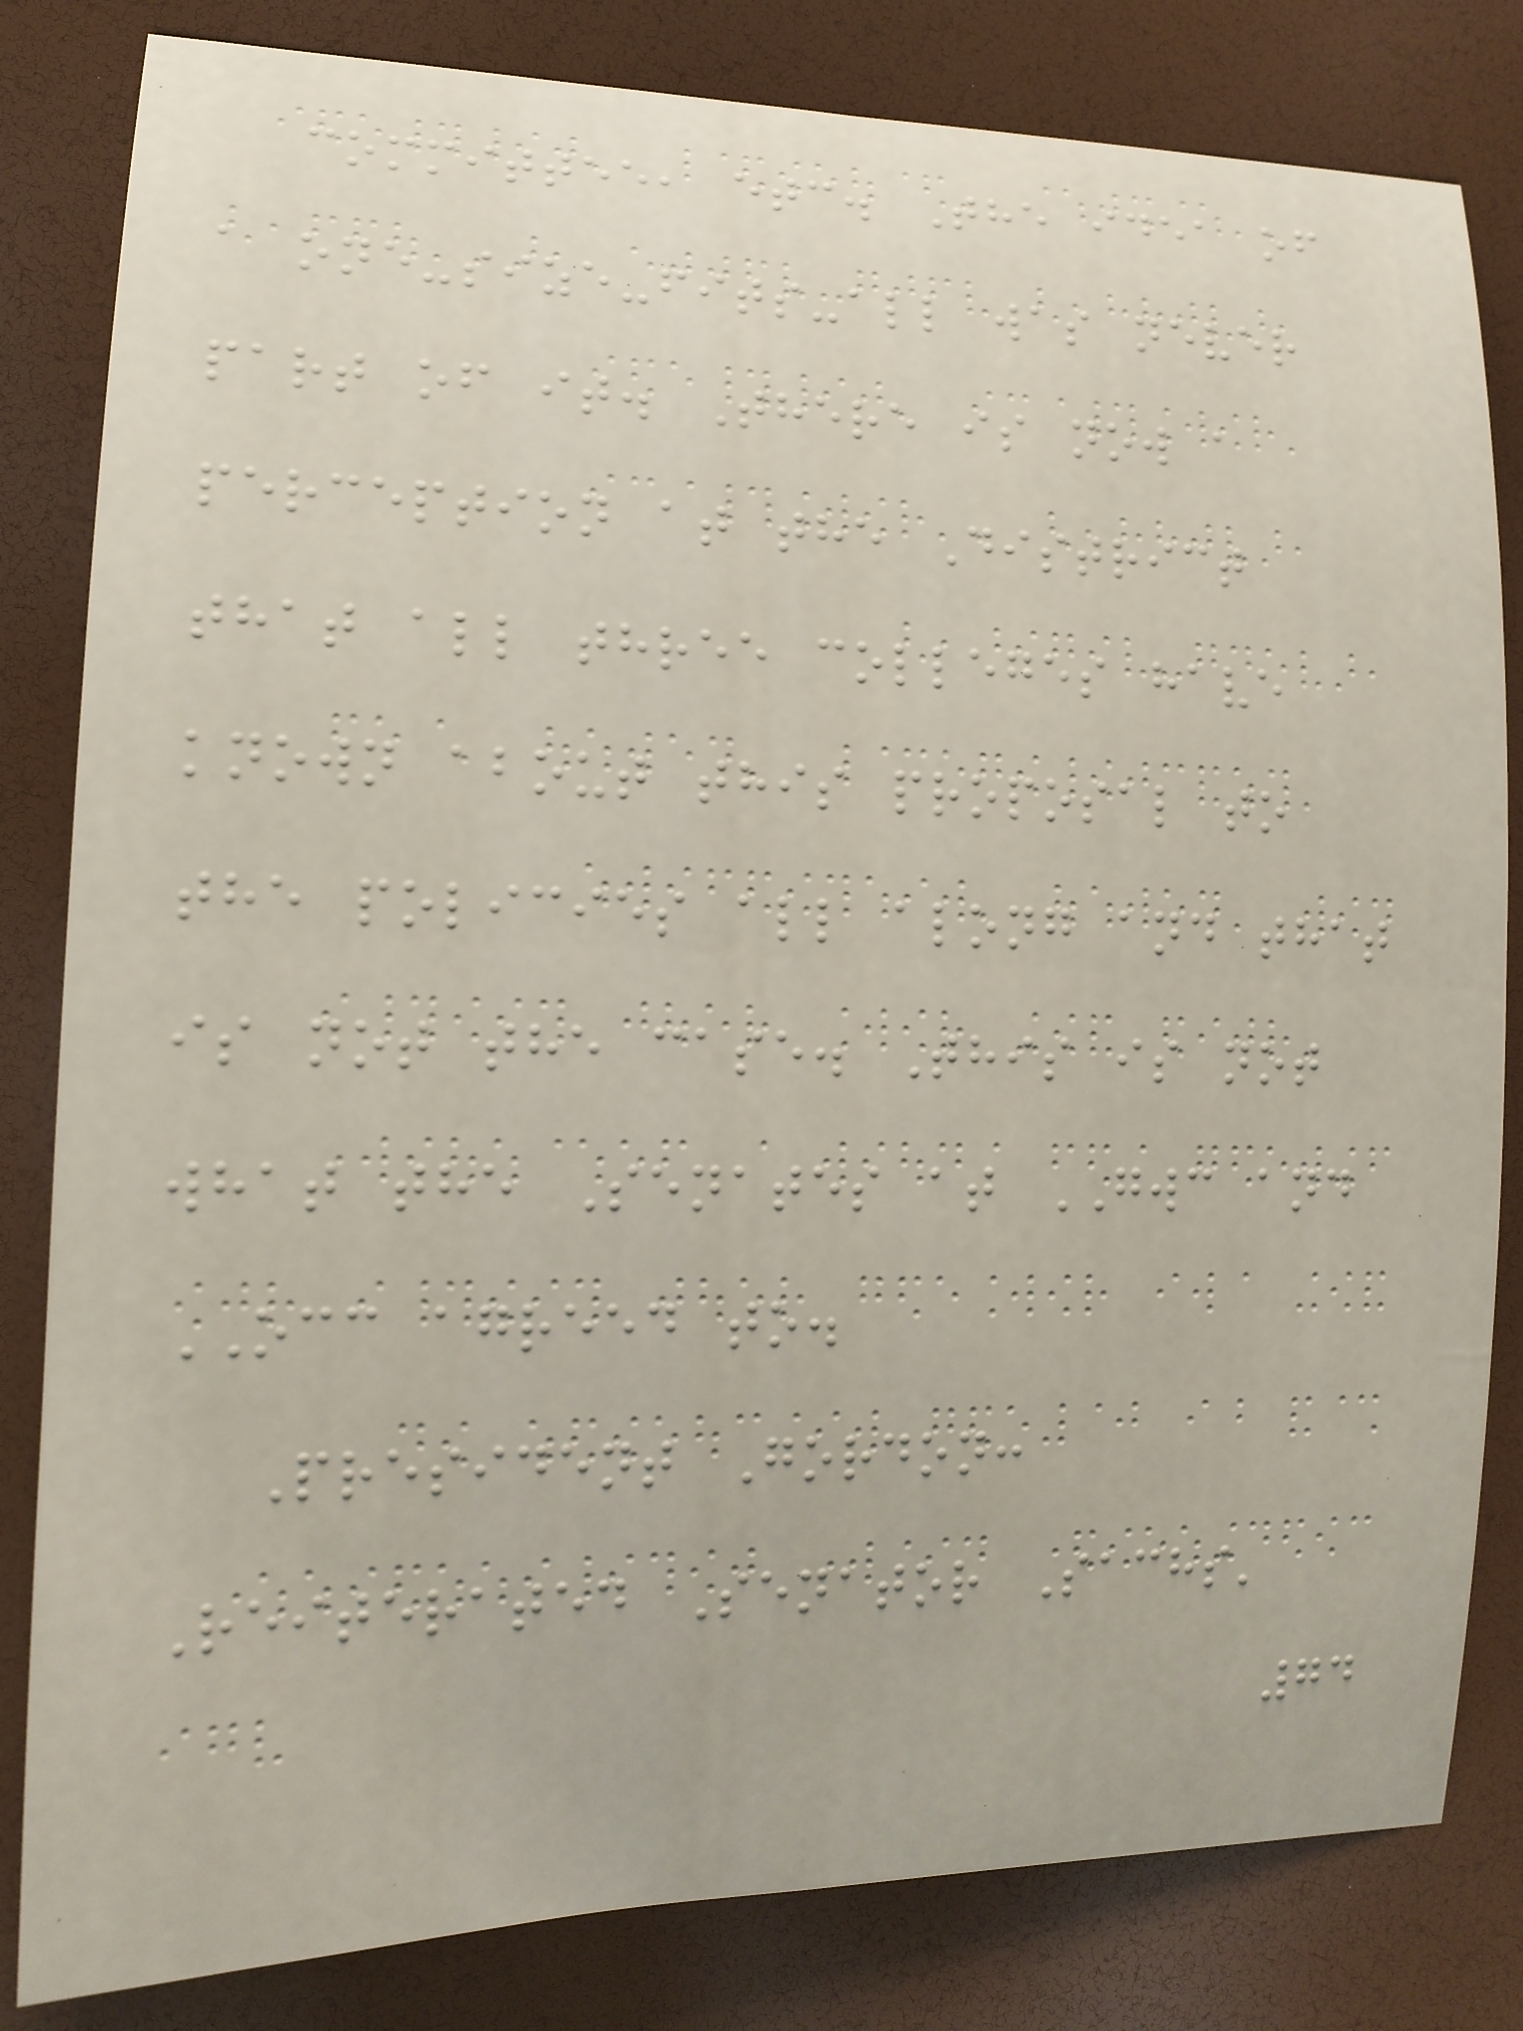committee, etc. The idea of
a one-size-fits-all was never
part of it. There is now a
perception at the District
that all three colleges have
known about this proposal to
the policies all along and that
is not the case. This is not
what the Senates at GWC and
OCC agreed to.
President Gordon:
Reiterated Senator Sachs'
74
